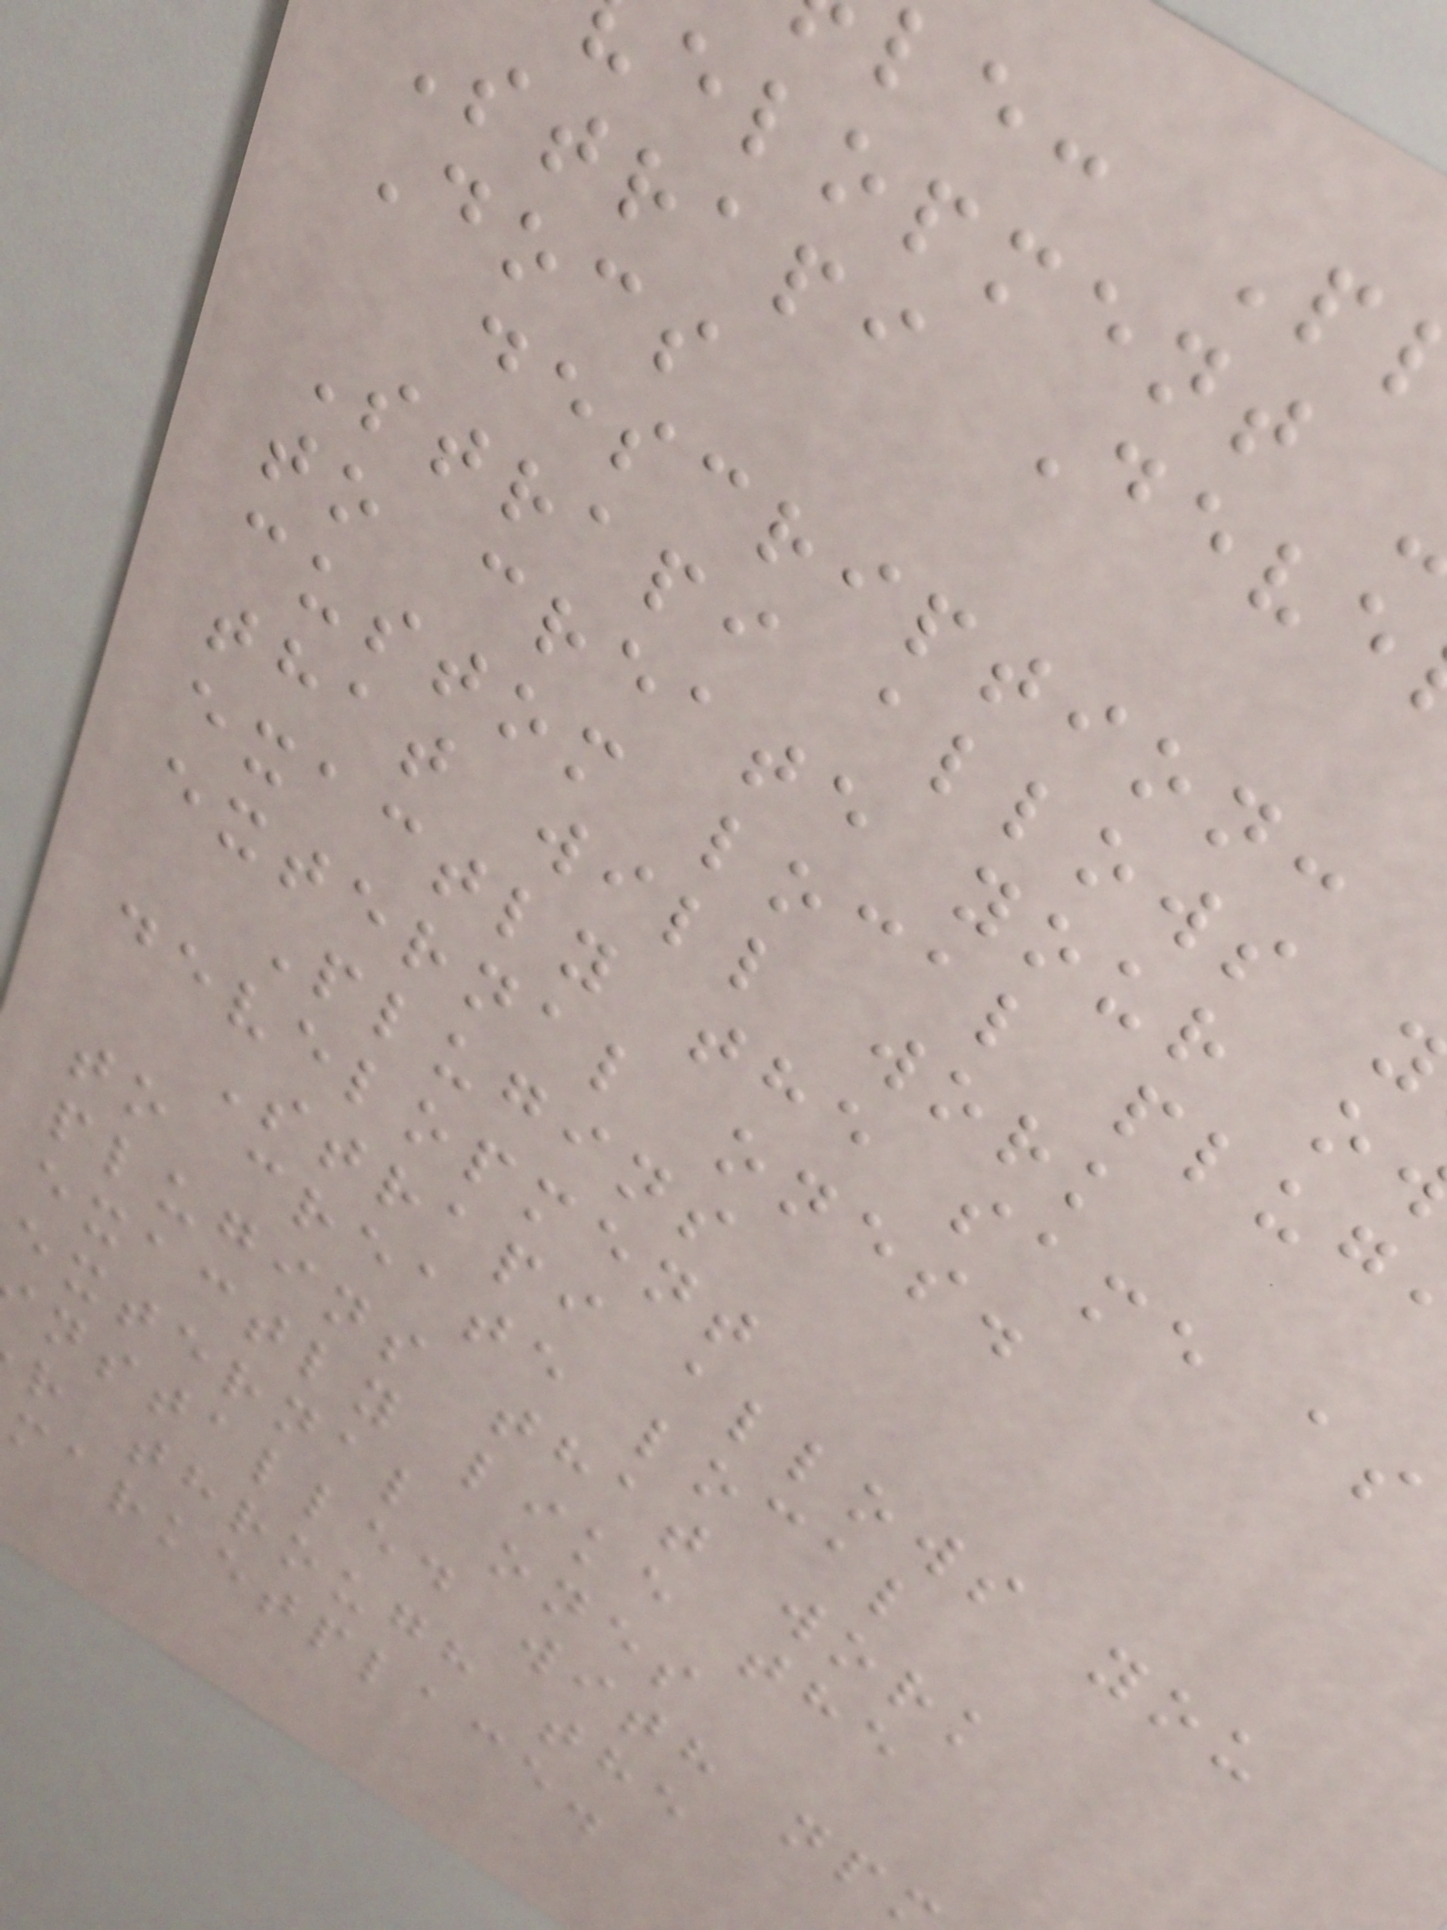le: P
elopment
Strapi Deve
Docs
description:
Strapi allows
to create your o
custom local plug
that will work
exactly the same as
external ones.
Plugins
development
Strapi allows you
to create local
plugins that work
exactly like the
external ones
nstalled with np
r through the
marketplace.
